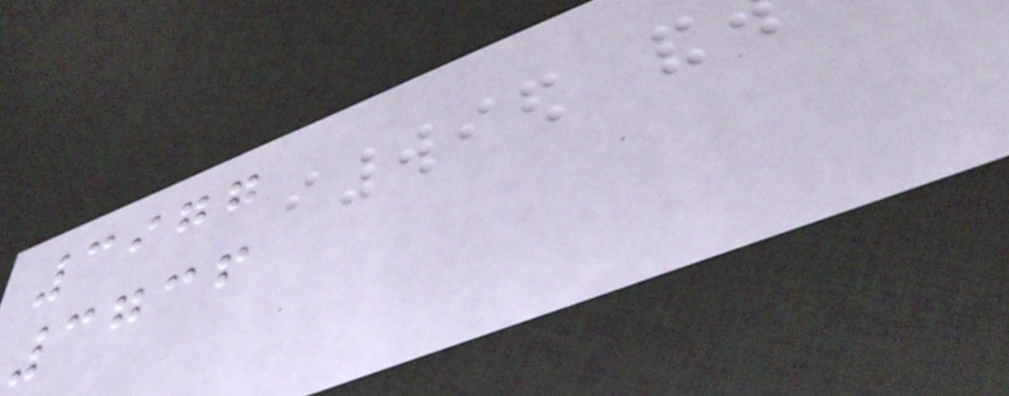3977
3736
